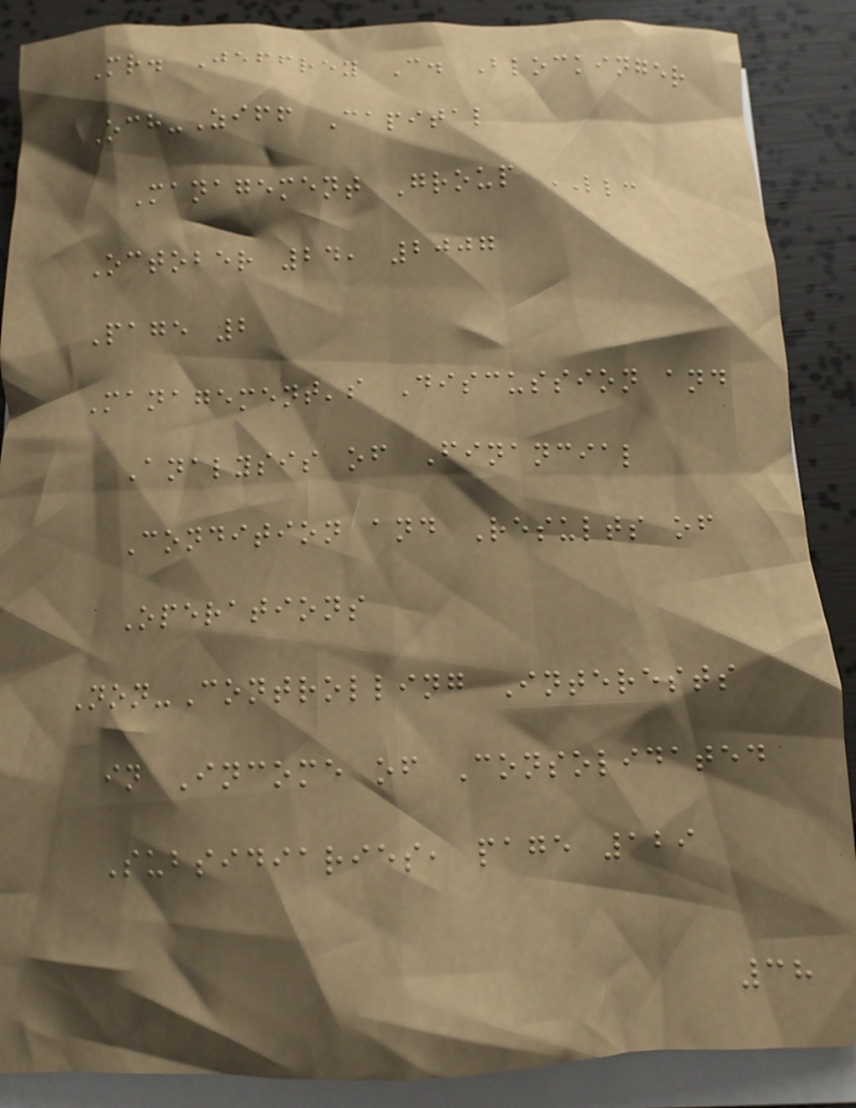Mr. Jeffrey C. Blockinger
Och-Ziff Capital
Management Group LLC
October 24, 2007
Page 2
Management's Discussion and
Analysis of Financial
Condition and Results of
Operations
Non-Controlling Interests
in Income of Consolidated
Subsidiaries, page 129
38
